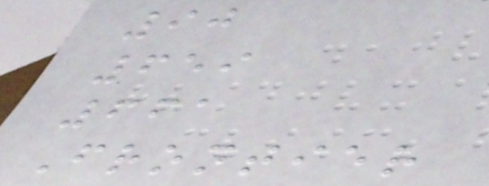90
659
661
Frontier
